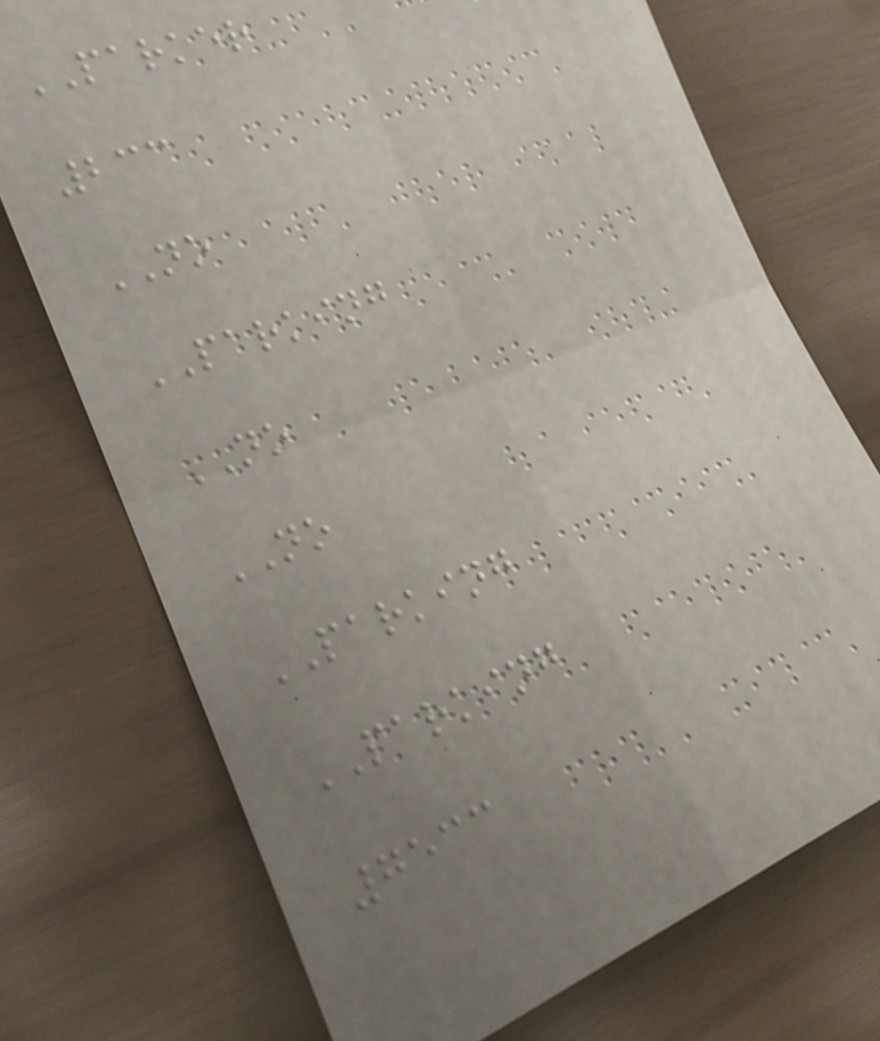PARKER
233
NO
PARKING
NO
NO
PARKING
PARKING
7533
